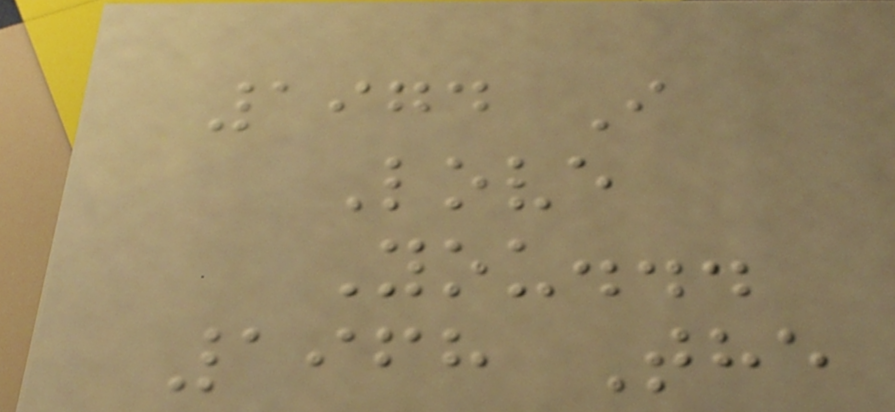1974 I
Love
You...
1968 The
